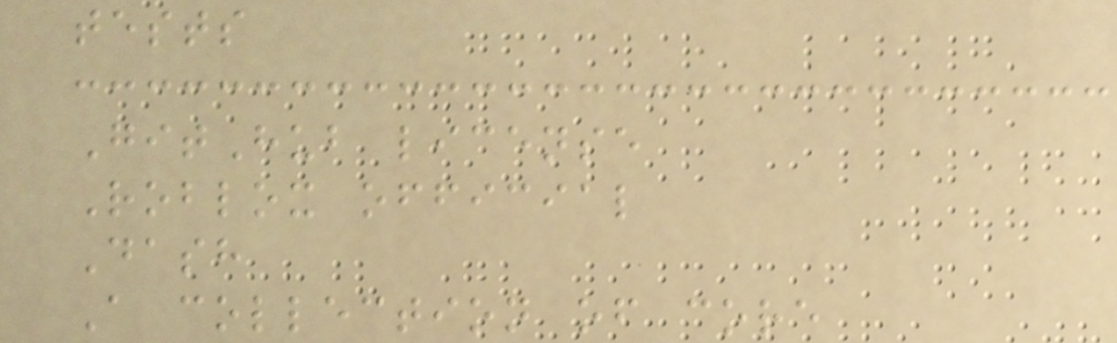tests
GitHub license
Roblox official
Dash
A collection of core
